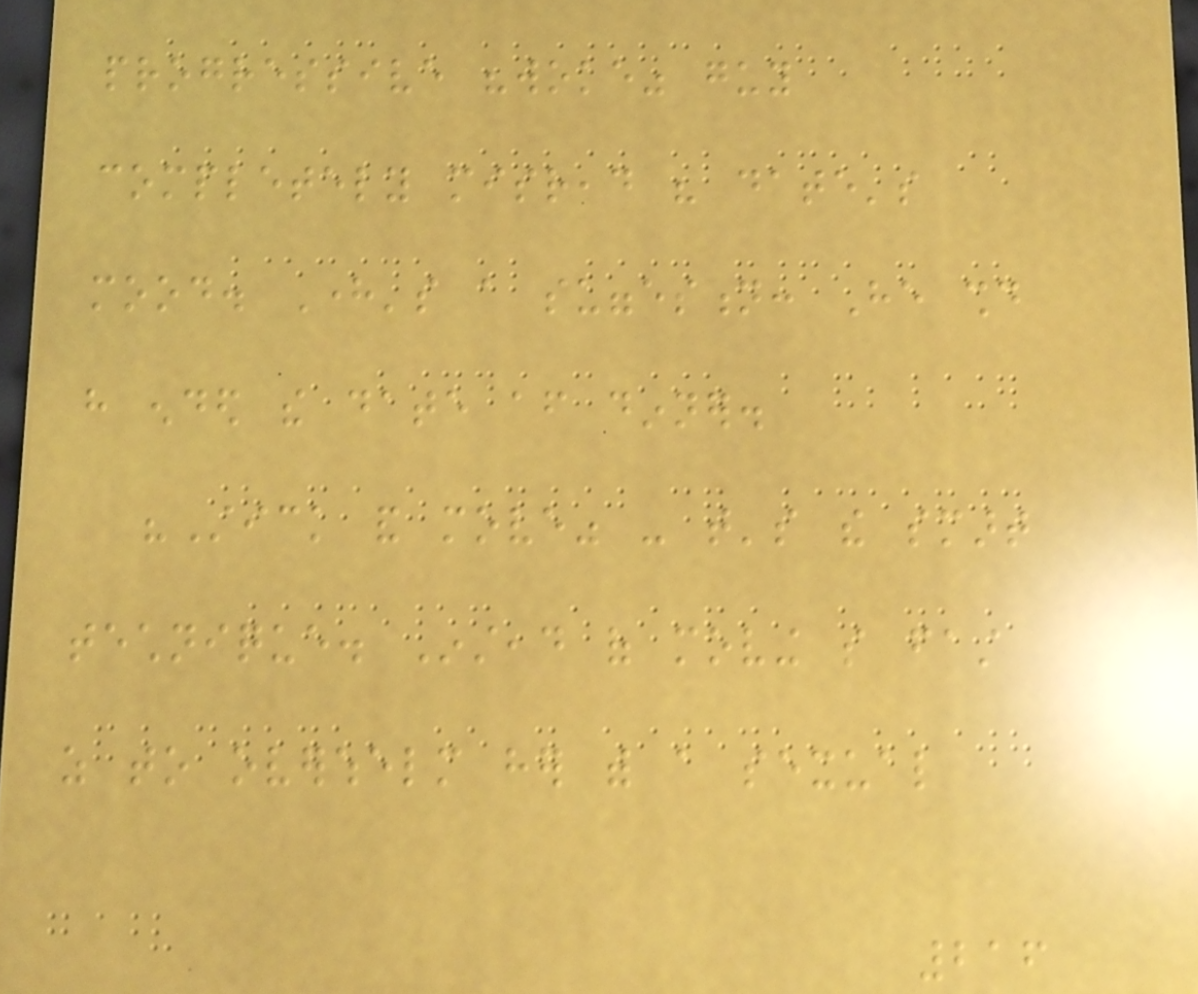progressive "woke" guy
completely misread his date's
mood. Here's a suggestion: He should
have ended the date after dinner.
"Stick and move" - that's the smart
technique. Instead of moving so fast
as to overwhelm her with a sexual
216
